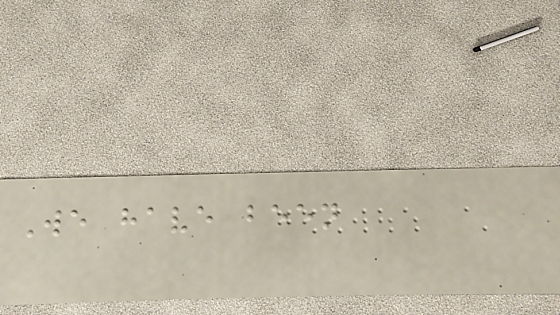We have been
